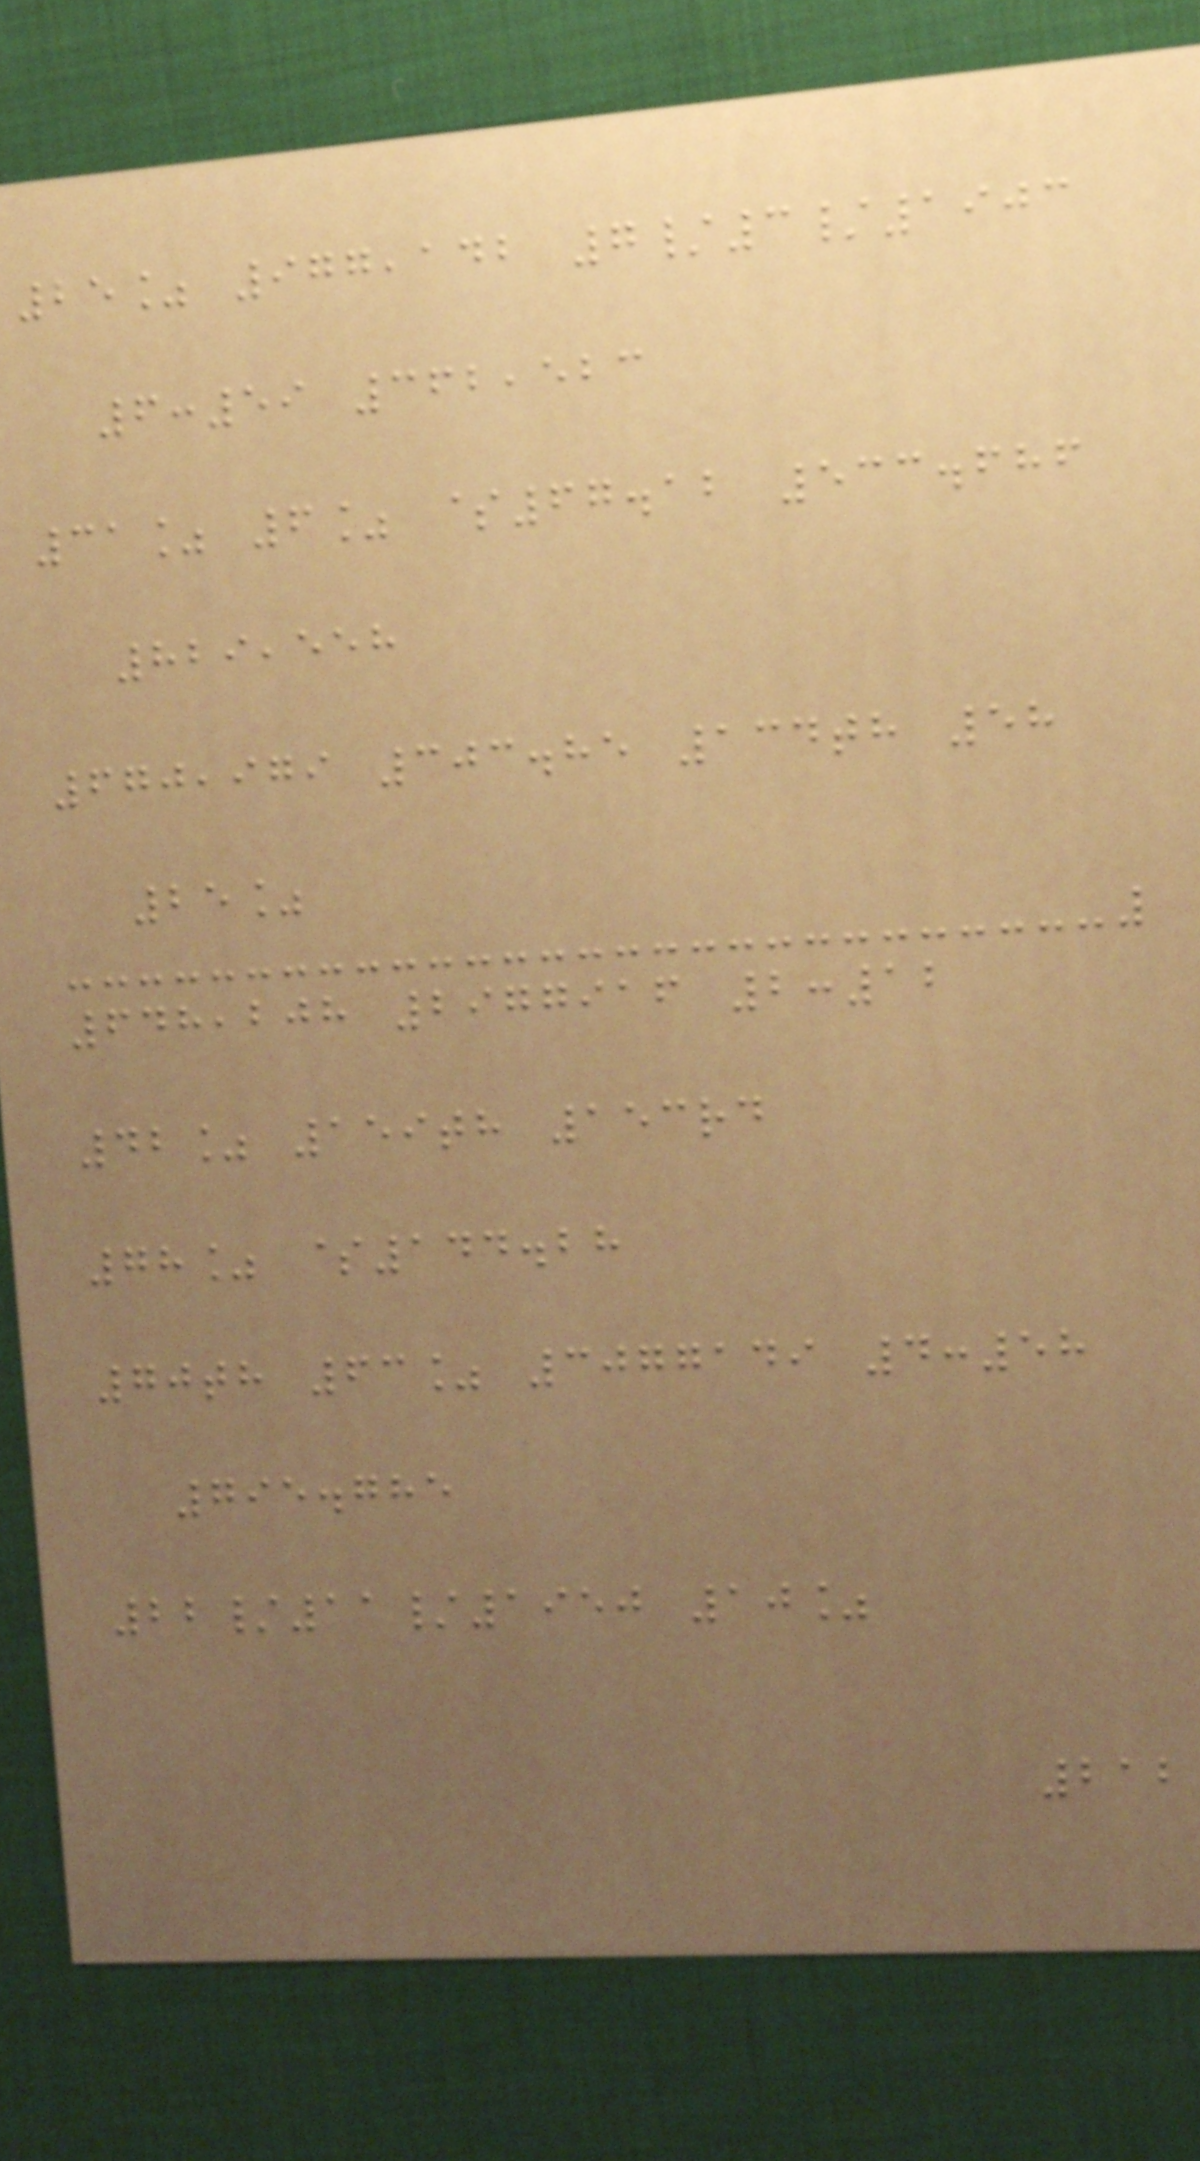25% 977,142 7/3/1903
6:59 362,523
31% 6% $67.12 533.686
829,558
670,979 303.85 134th 58
25%
648,208 2977916 2:12
42% 159th 153rd
78% $144.28
70th 63% 3077149 4:58
795.785
22/11/1950 10%
212
